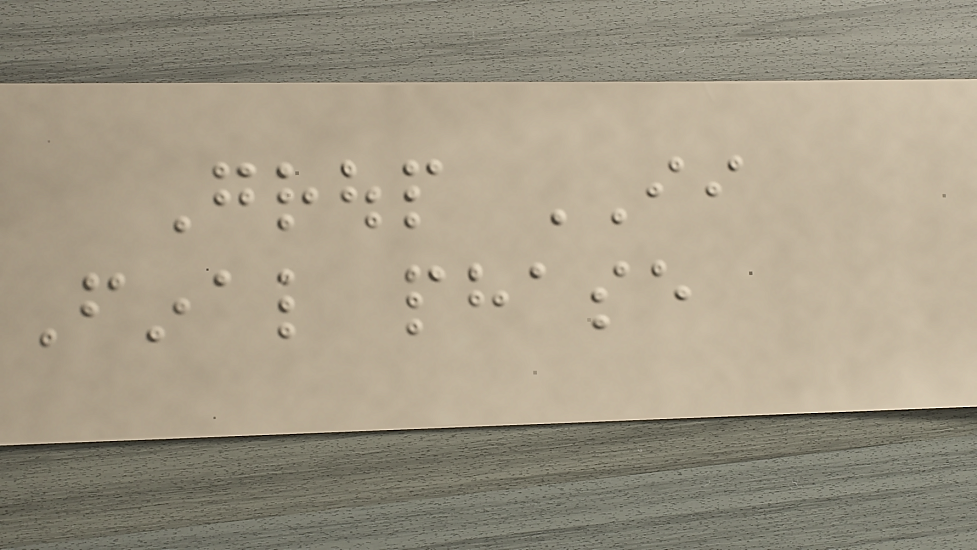Group II
Final phase
